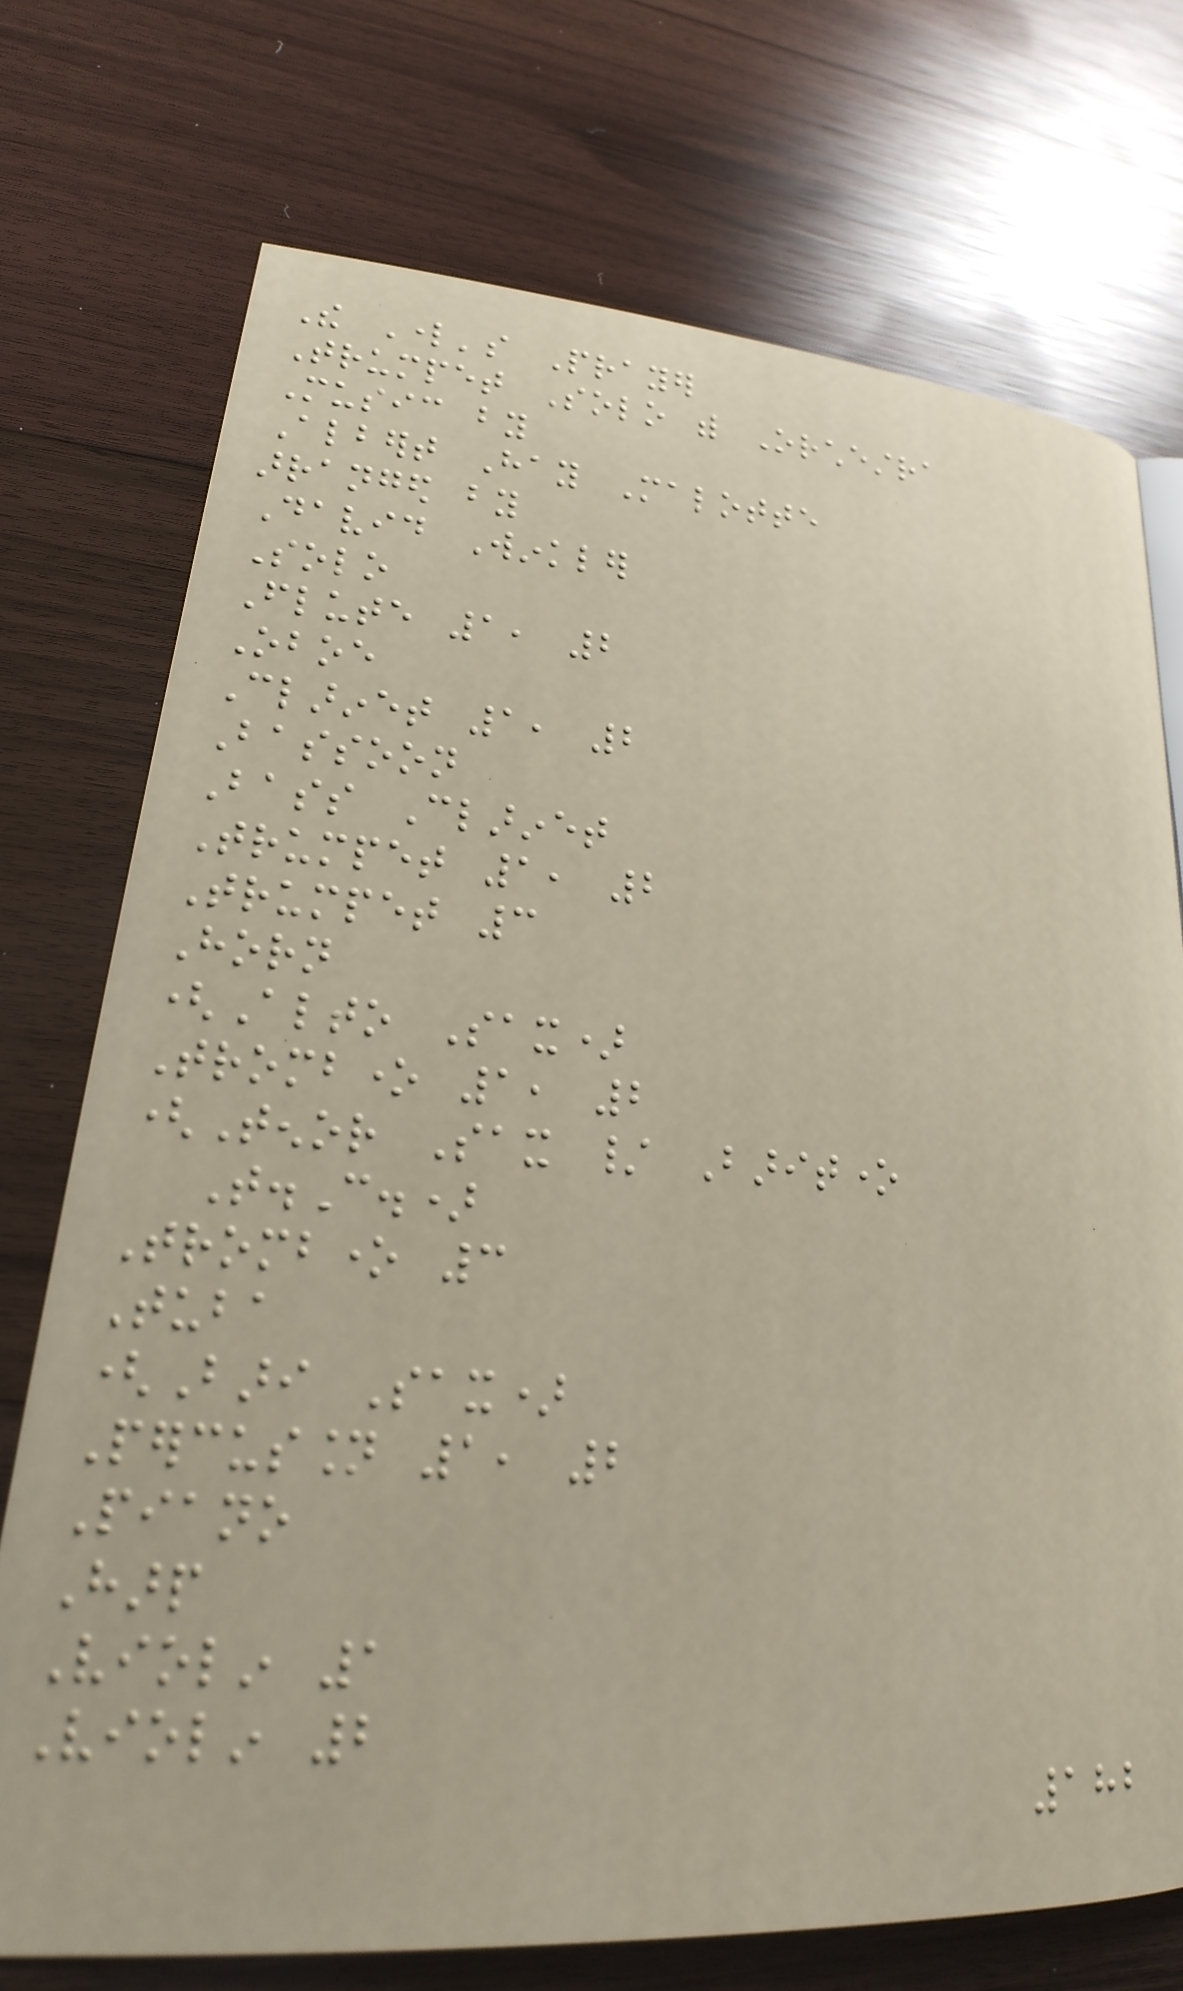The Lord's Prayer
Trumpet Solo with Orchestra
Music by
Albert Hay Malotte
arranged by
David Winkler
Solo
Flute 1, 2
Oboe
Clarinet 1, 2
Bassoon
Bass Clarinet
Trumpet 1, 2
Trumpet 3
Horn
(Alto Sax)
Trombone 1, 2
(Tenor Sax / Baritone
T.C.)
Trombone 3
Tuba
(Bari Sax)
Percussion 1, 2
Piano
Harp
Violin 1
Violin 2
182
